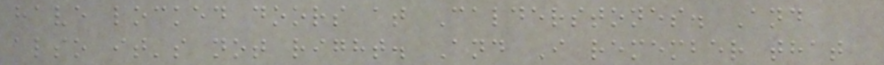have locked doors at Calderstones. And
also it's not right. And I remember that
